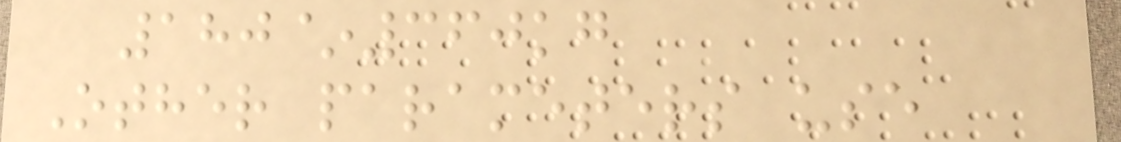180~360kg
Other parameters use
